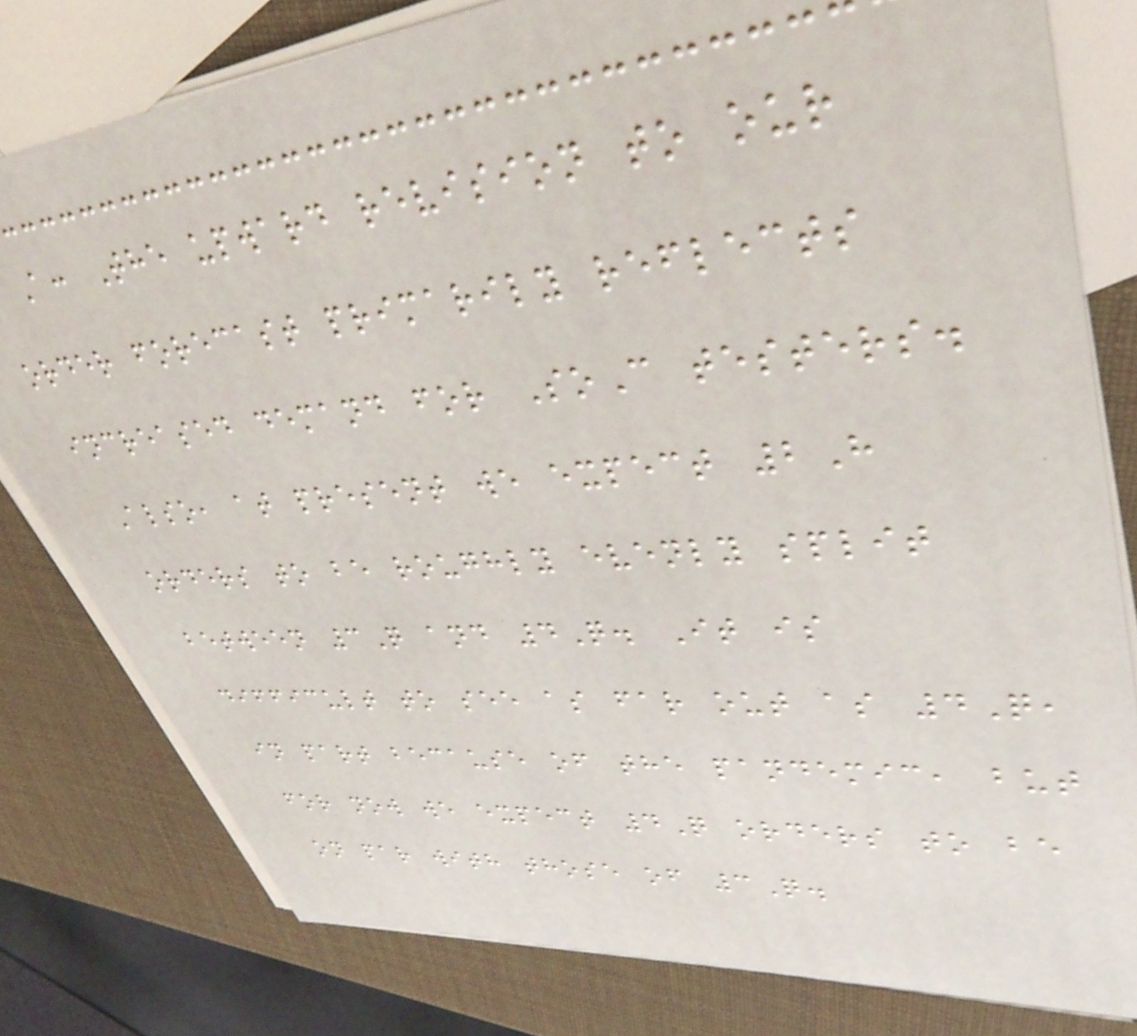A: The upward revision to our
order forecast primarily reflects
increased demand for SoC testers.
Also, at present we expect 2H
orders to be roughly evenly split
between 3Q and 4Q. It is
difficult to see as far out as 4Q,
in part because of the pandemic, but
for now we expect 4Q orders to be
on par with those of 3Q.
